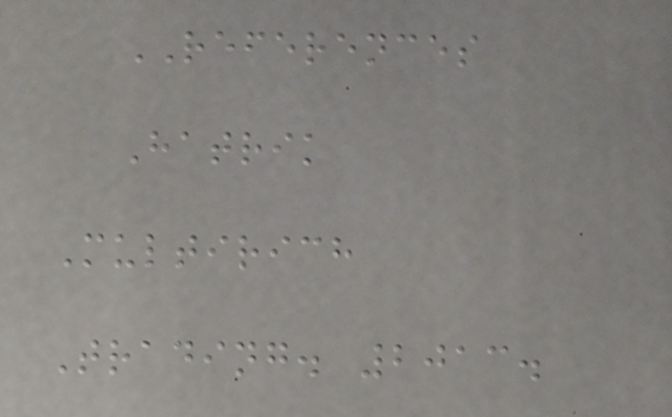REFERENCES
Hatrik
Multirich
Trading. 2013.
